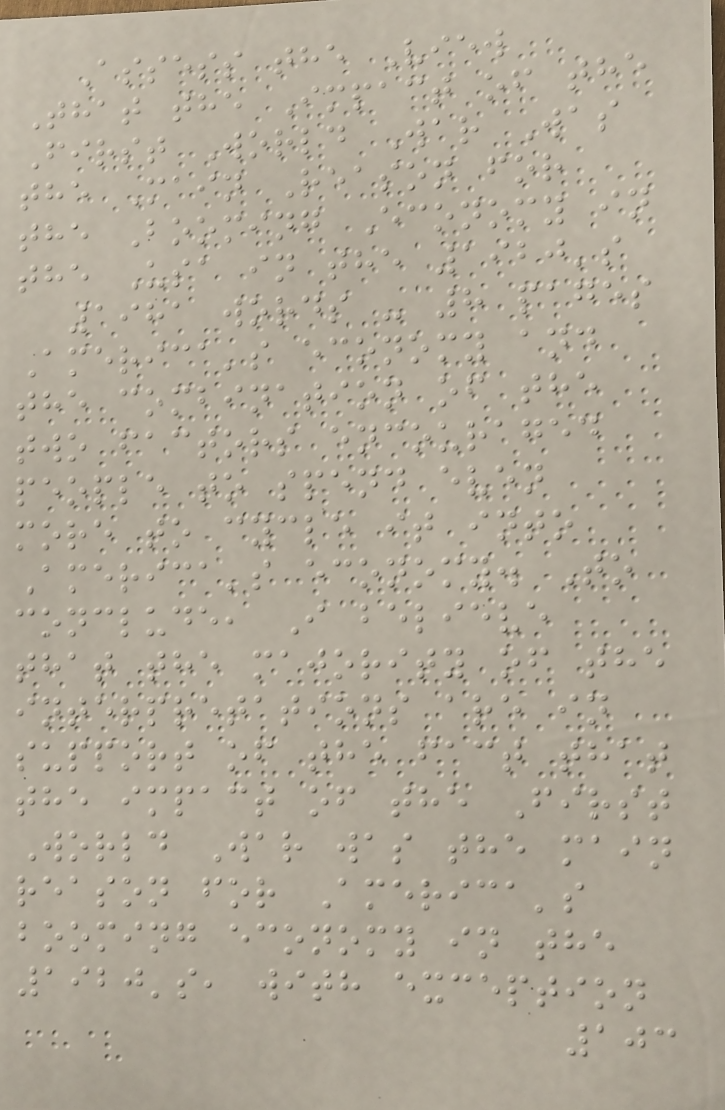Assess the View
That the Impact of the
First World War Was
the Main Reason for
the Booming Economy in
the Usa in the 1920's
1981 words - 8 pages
America's economy and
the combination of the
two factors encouraged
people to spend even
more to cycle it into
America's economy. To
conclude, I believe
that the majority of the
interpretations are in
support of the fact that
the impact of the First
World War was the main
reason for America's
booming economy in the
1920's, with exception
103
